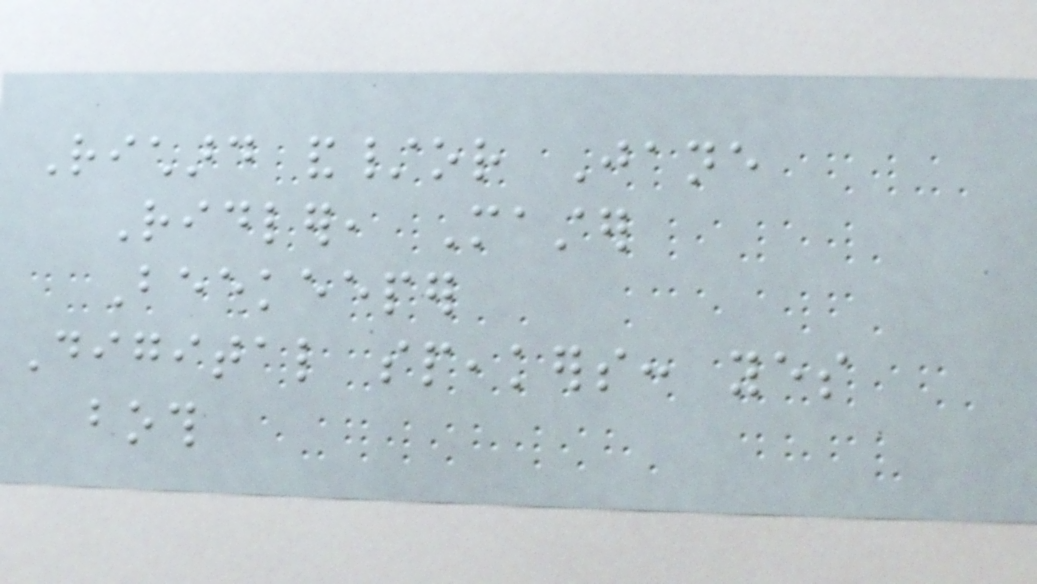Richard and/or Jane
Ridler, Master
Beekeeper
Digital speakers: yes
both
